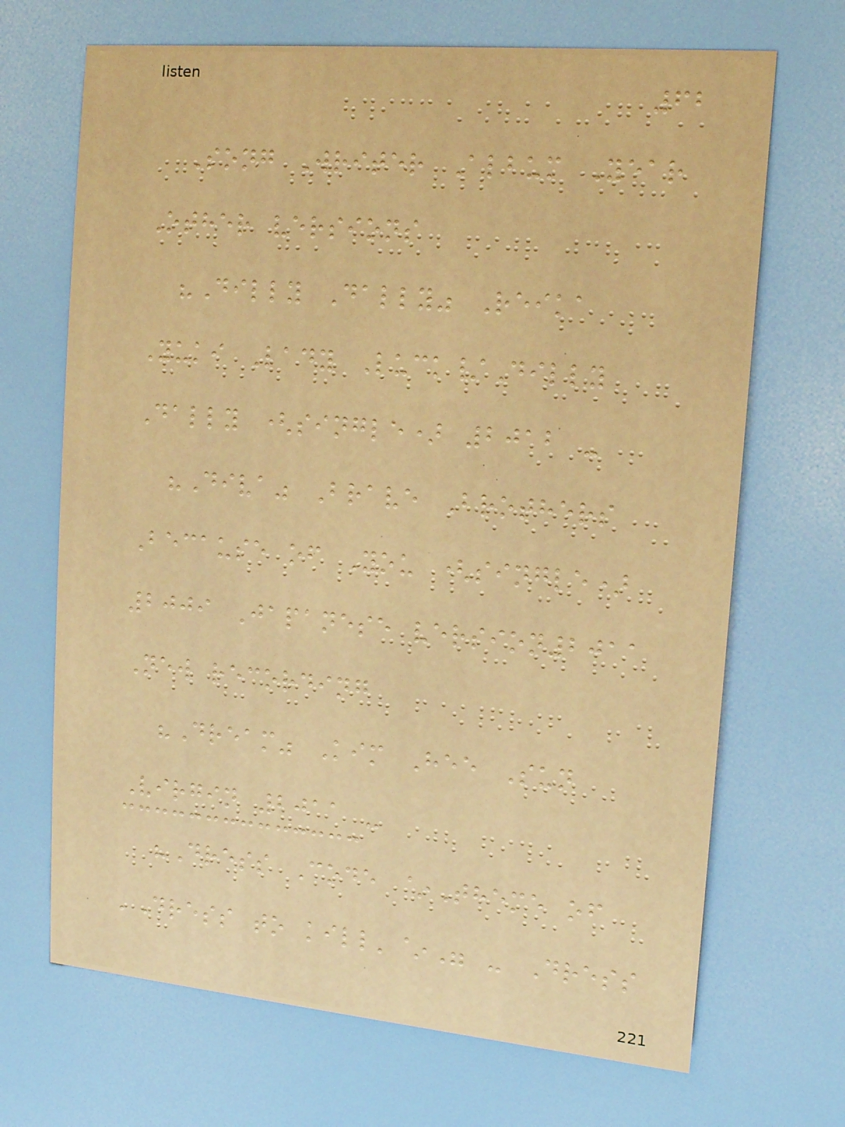62
Song Writer Album Year
Other versions
"Dilly Dally" Reika
Yuki Lady Luck/Dilly
Dally (single) 2012 -
"Diva" Brave Brothers
Because of You (single)
2009 Japanese version2011
New recording
"Dream" Kim Hee Sun
Virgin 2011 -
"Dress Code ~Theme of
'Dress to kill'~" - Dress
